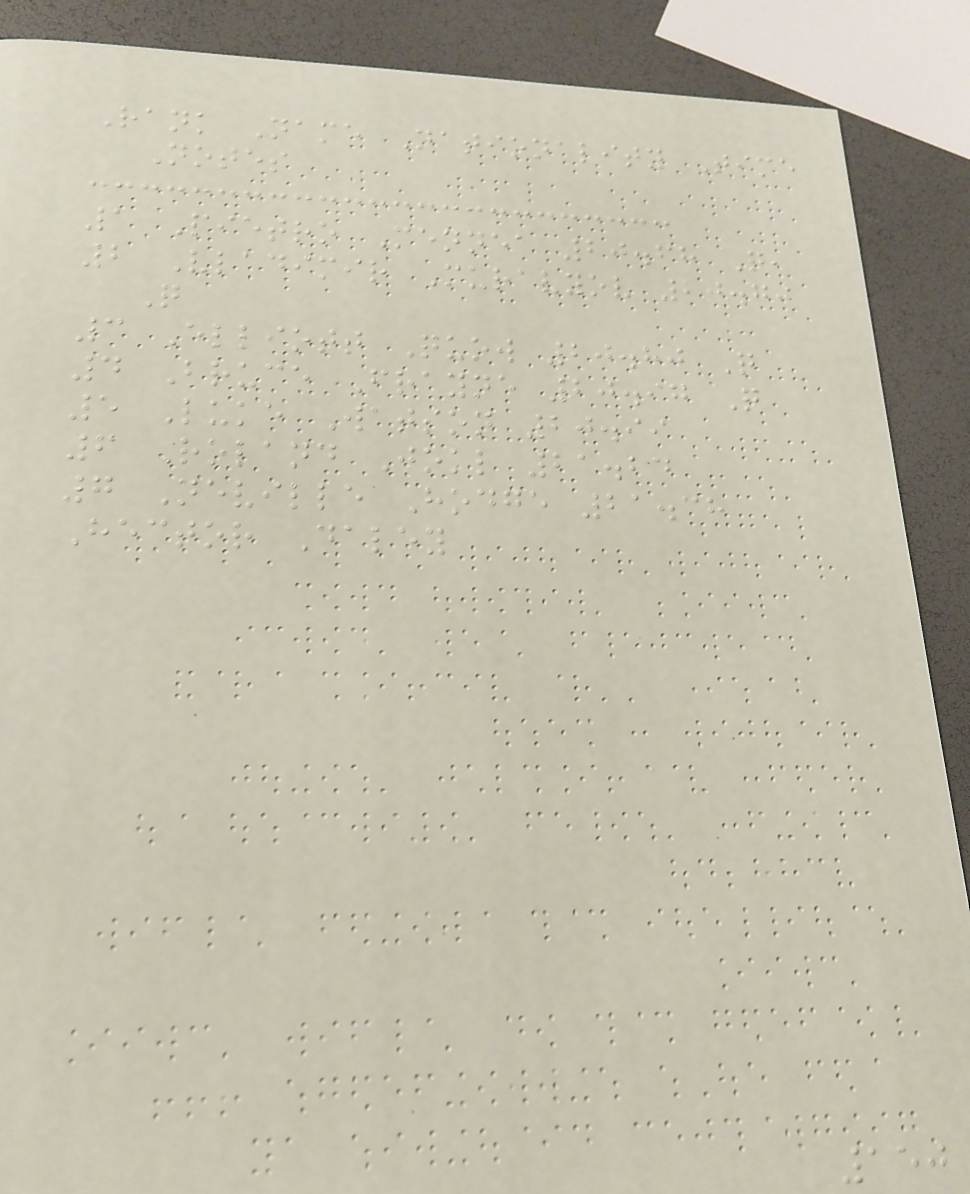Rank Name Nationality Time
Notes
1 Pietro Mennea 20.68 Q,
2 Vladimir Muravyov 20.70
Q
3 Elliott Quow 20.80 Q
4 Bruce Frayne 20.97 Q
5 Luke Watson 20.99
6 Roland Jokl 21.24
7 Neville Hodge 21.38
Hector Daley
150
